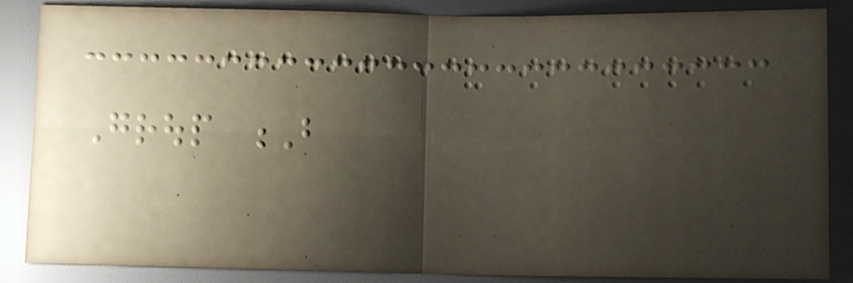Group B
